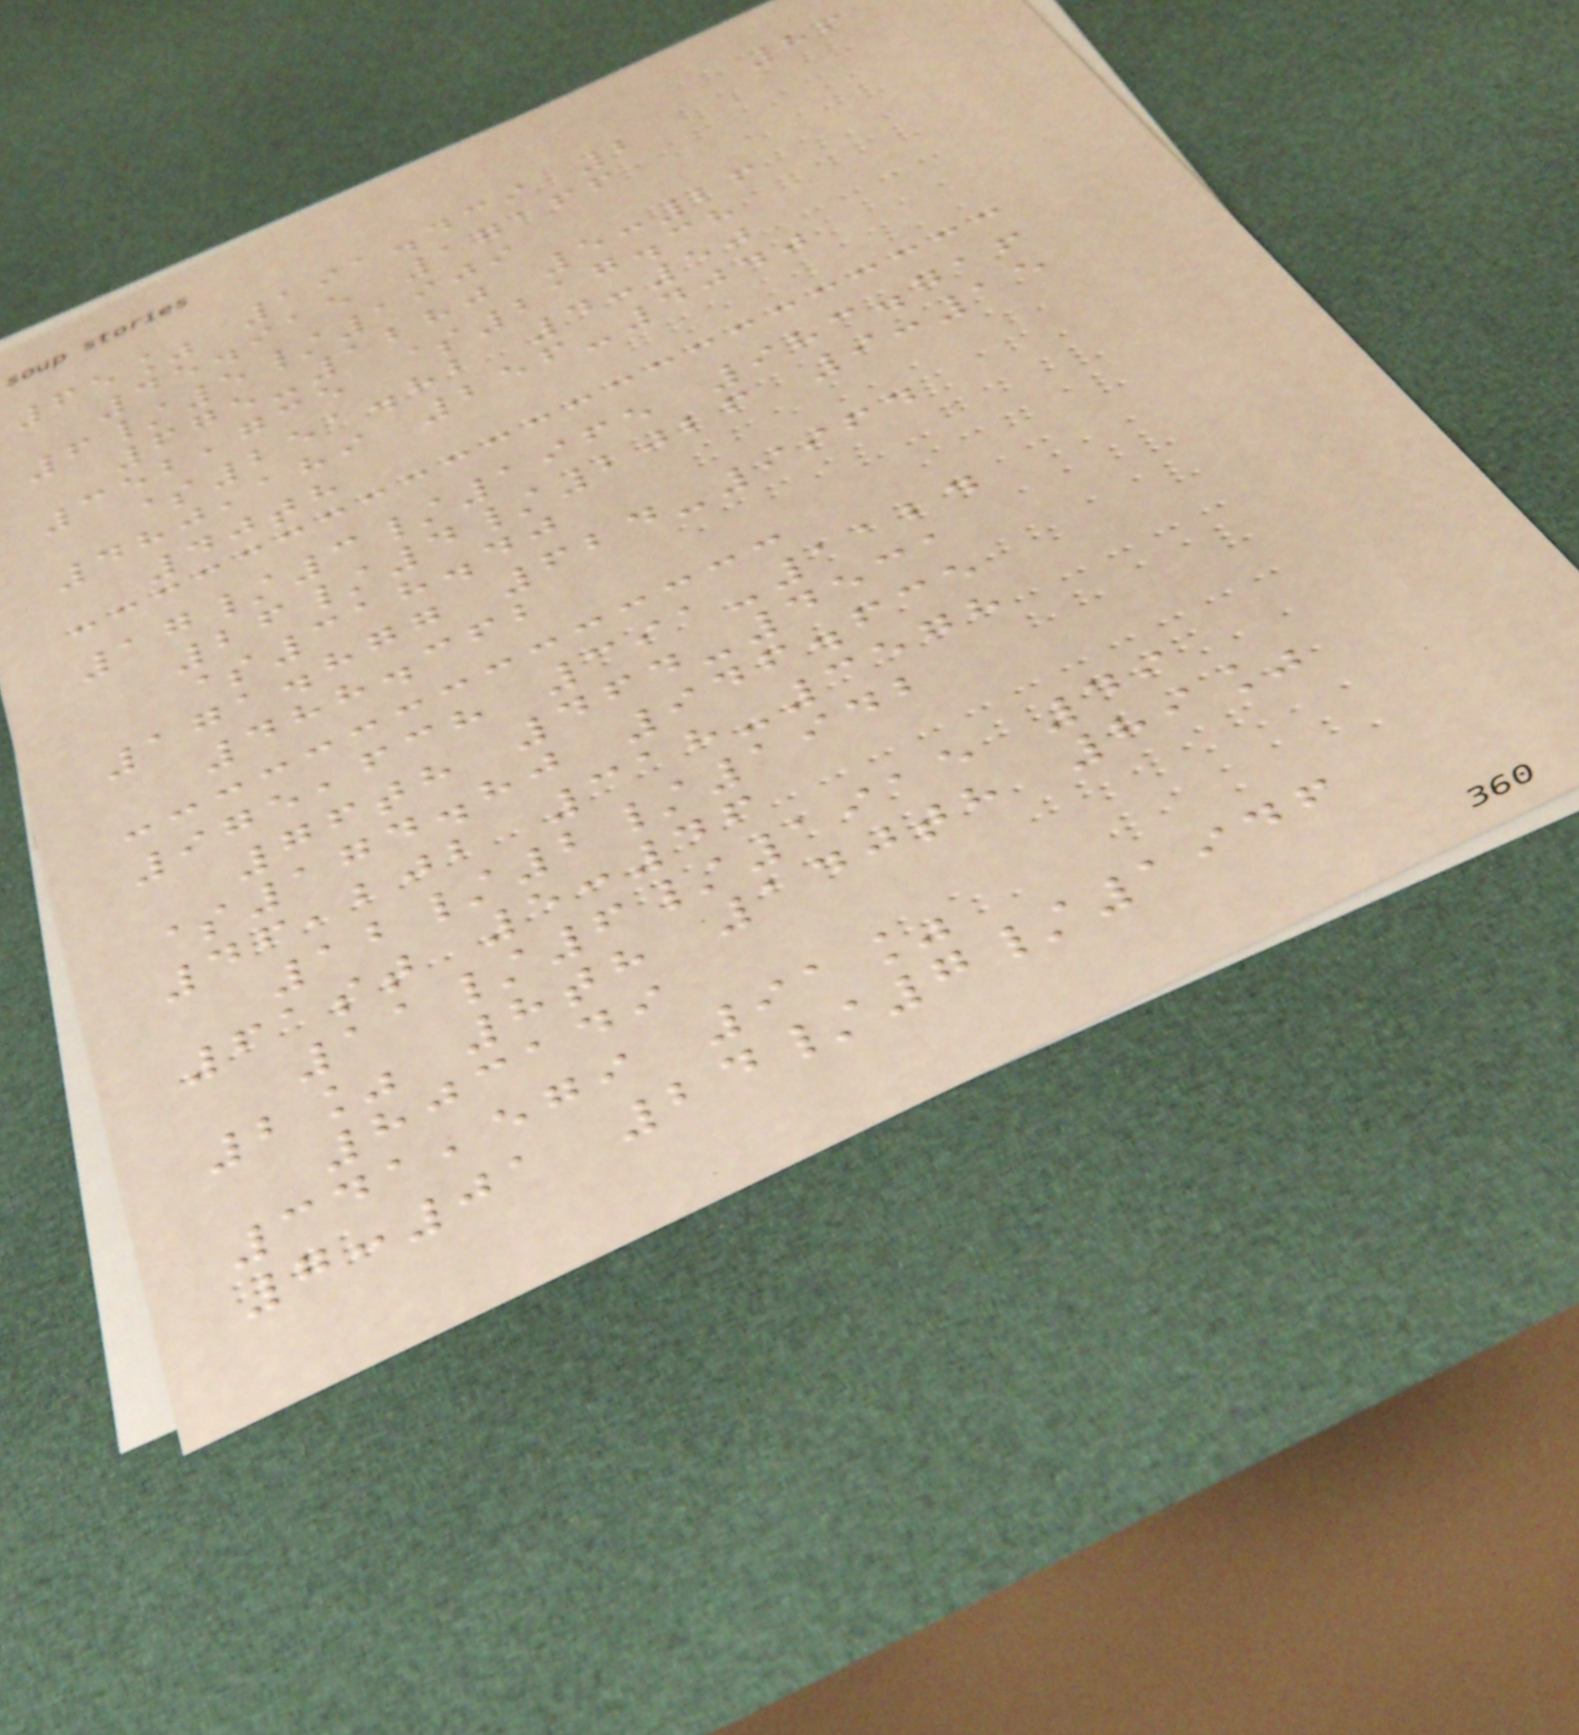86
65% 191.439 2
45.915 17166
6/5/1909
675-1280 5:26
352,735 $217.38
$251.82 4:50
480,189 256-4040
40th
17/3/1965 983.716
26/4/2026 9:15
$318.40
171.877 624-9964
488.362
975,638 391-1124
76th 464-4531
$174.80 946.635
46,202 318-3578
12/2/1942
61st 5:46
11/6/1915 49
2% 8th 140th 89%
803149
341,579 91%
7:01 24/7/1946
